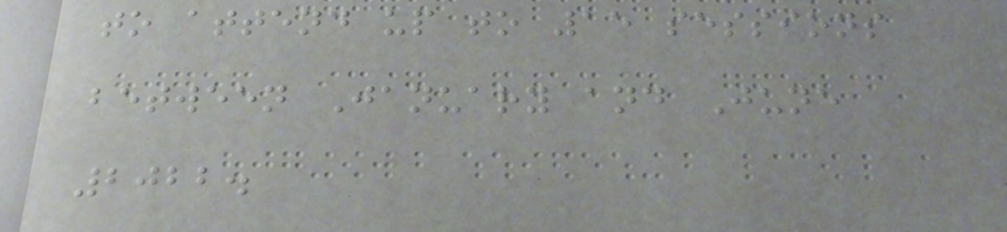to attend up to 15 sessions
between January and June
2022.
